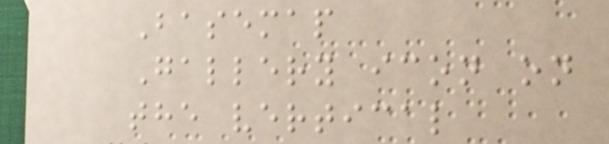Basemap
Gallery icon on
the vertical
